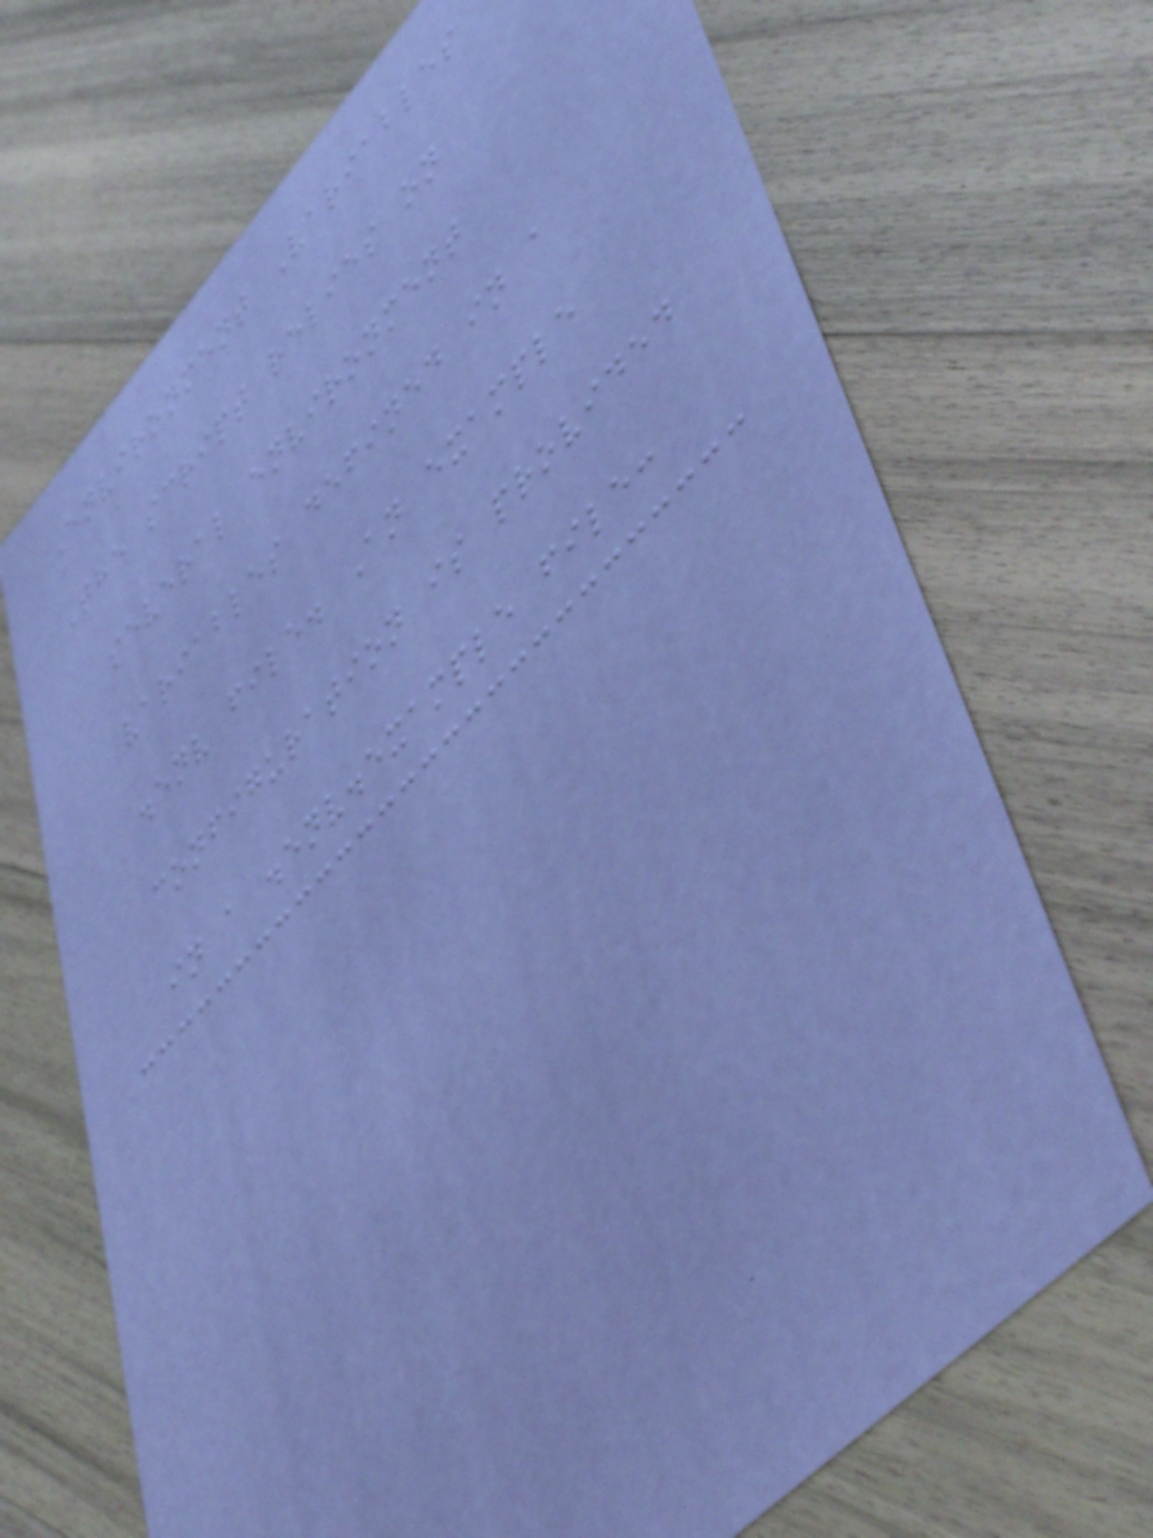Environment Variables
The script relies on
several environment
variables defined in a
.env file. An example
configuration is provided
in a .env.example file:
